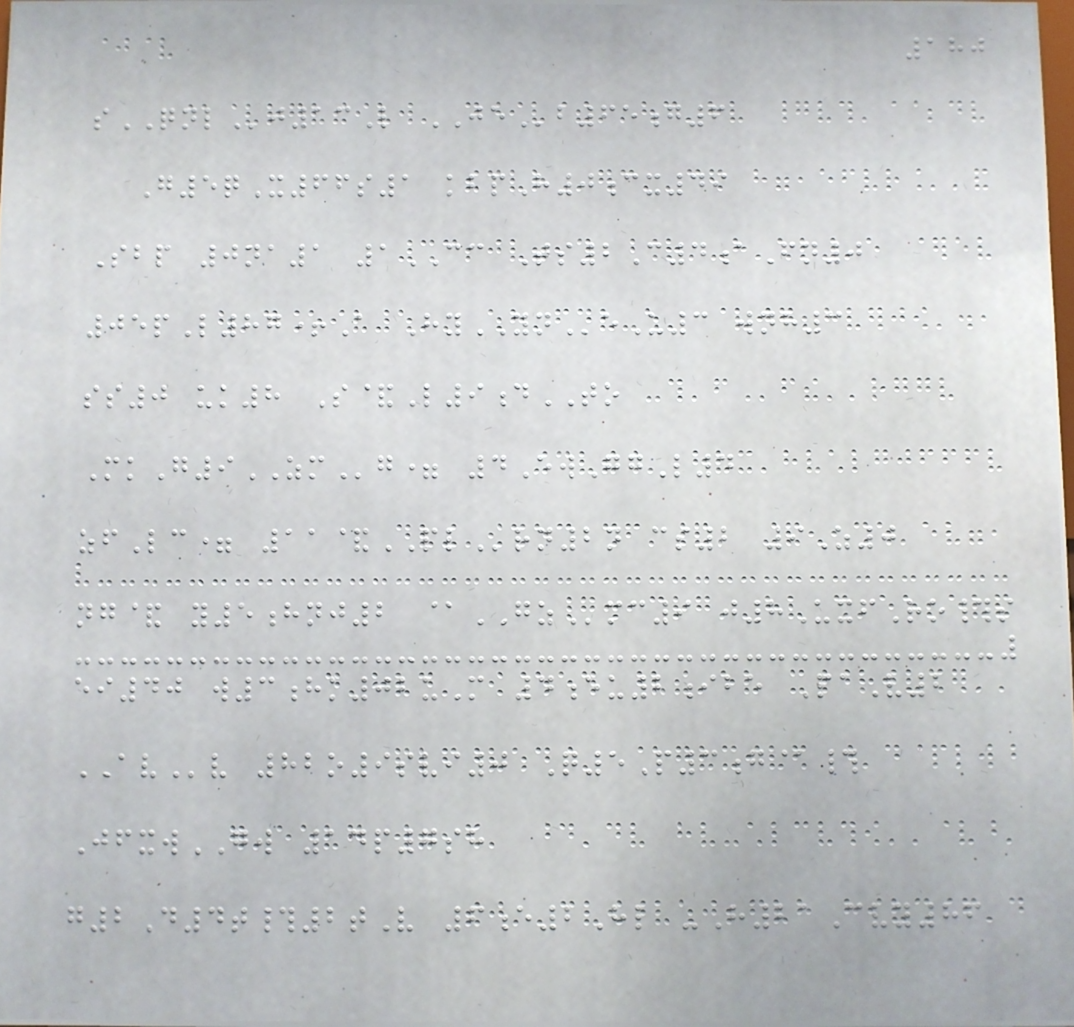180
sQNLj13L JEb65g6
G5qX66s1 kbpH0cx49
Sbp 0na1 1CC Ts2C4aFn0
05pL87+A HyYNeU3 wnh3
ss0 uk8 S&L9dTO
MkG9ZMg= 4EwGgL4
zfLc= 11&PLrn2n cs2 9Z0
ng& y5hnj2 @GZmc9 j8UxfRo#s
ei40 w3hk02uM 4eu2ibe PaV2
AVv 82o9svi0 Q5P3g@#
JfxwGW 14p7sh
g2D4t#2tV 6e2Hl -H21Cvy86
